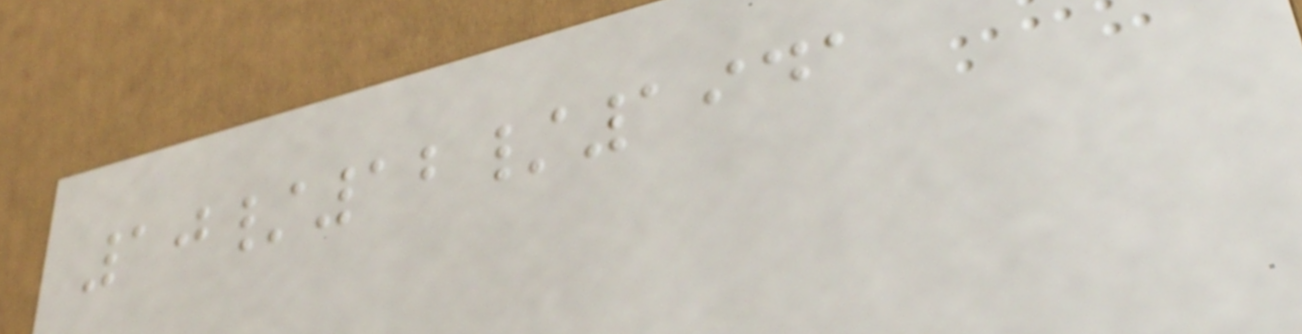10/12/1941
